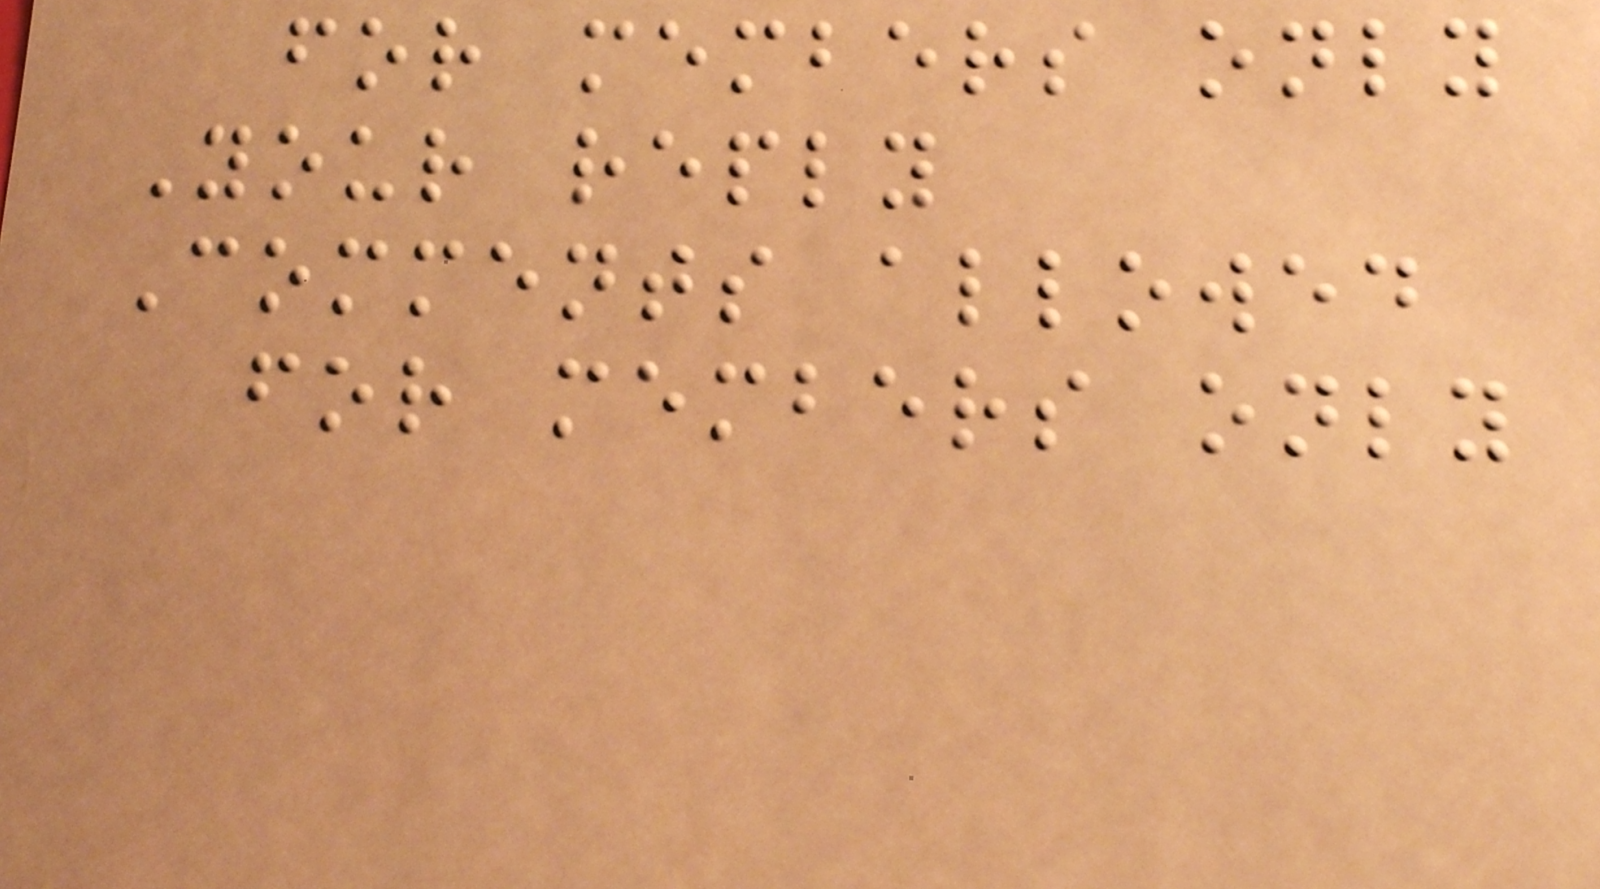for members only
Your reply
Comments allowed
for members only
